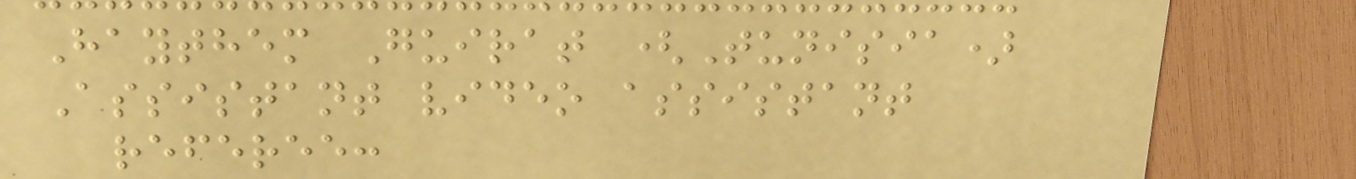Haythem Guirat (Tunisia)
Assistant video assistant
referee:
